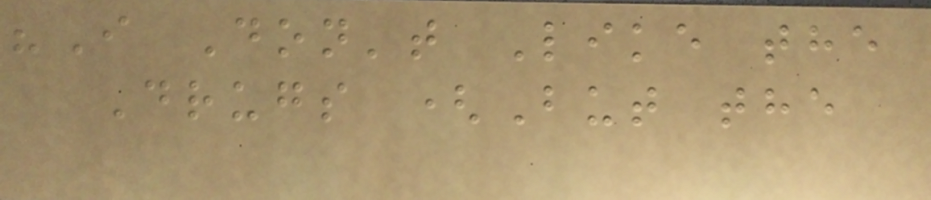"I Don't Like the
Drugs (But the
